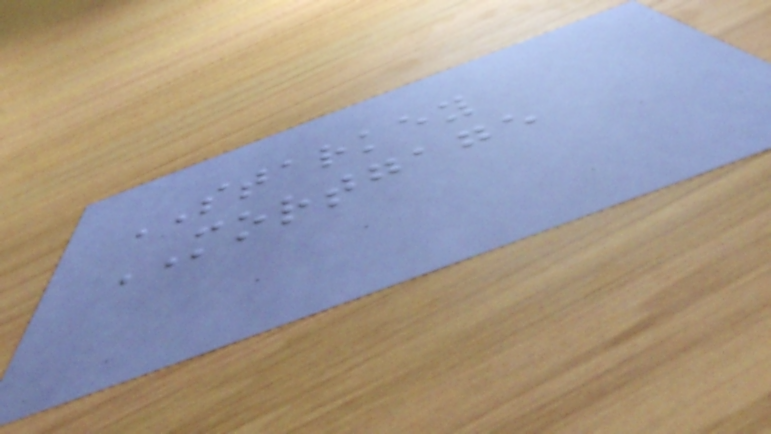STARKEY
MORTGAGE
